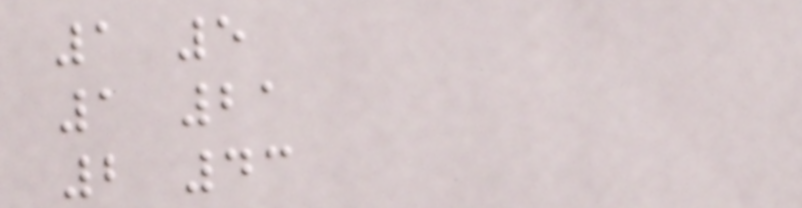1 5
1 21
2 43
